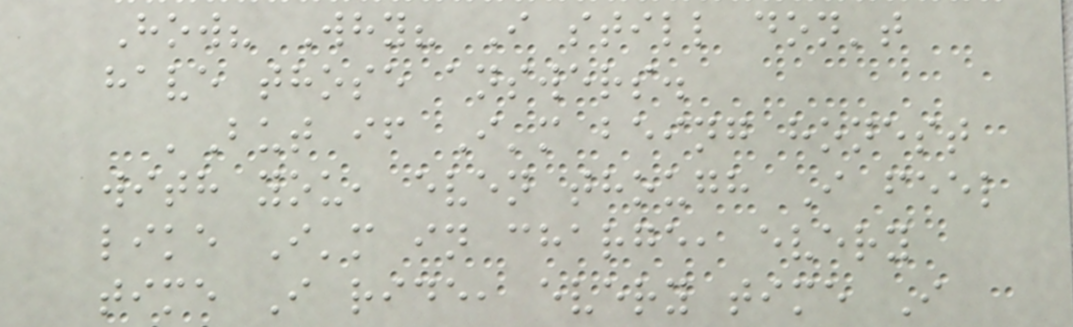How? Why? I still don't
have those answers.
'But if I'm being honest
with you, even though I feel
like I'm in charge, every
time I ride, every time I
